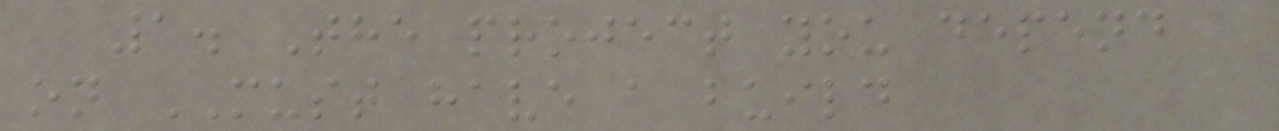1. The project you depend
on MUST have a build
